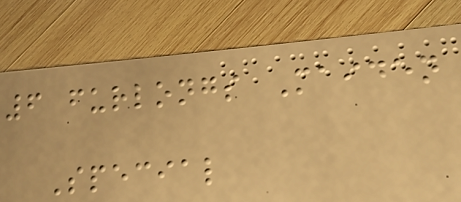6 furlongs Maiden
Special
